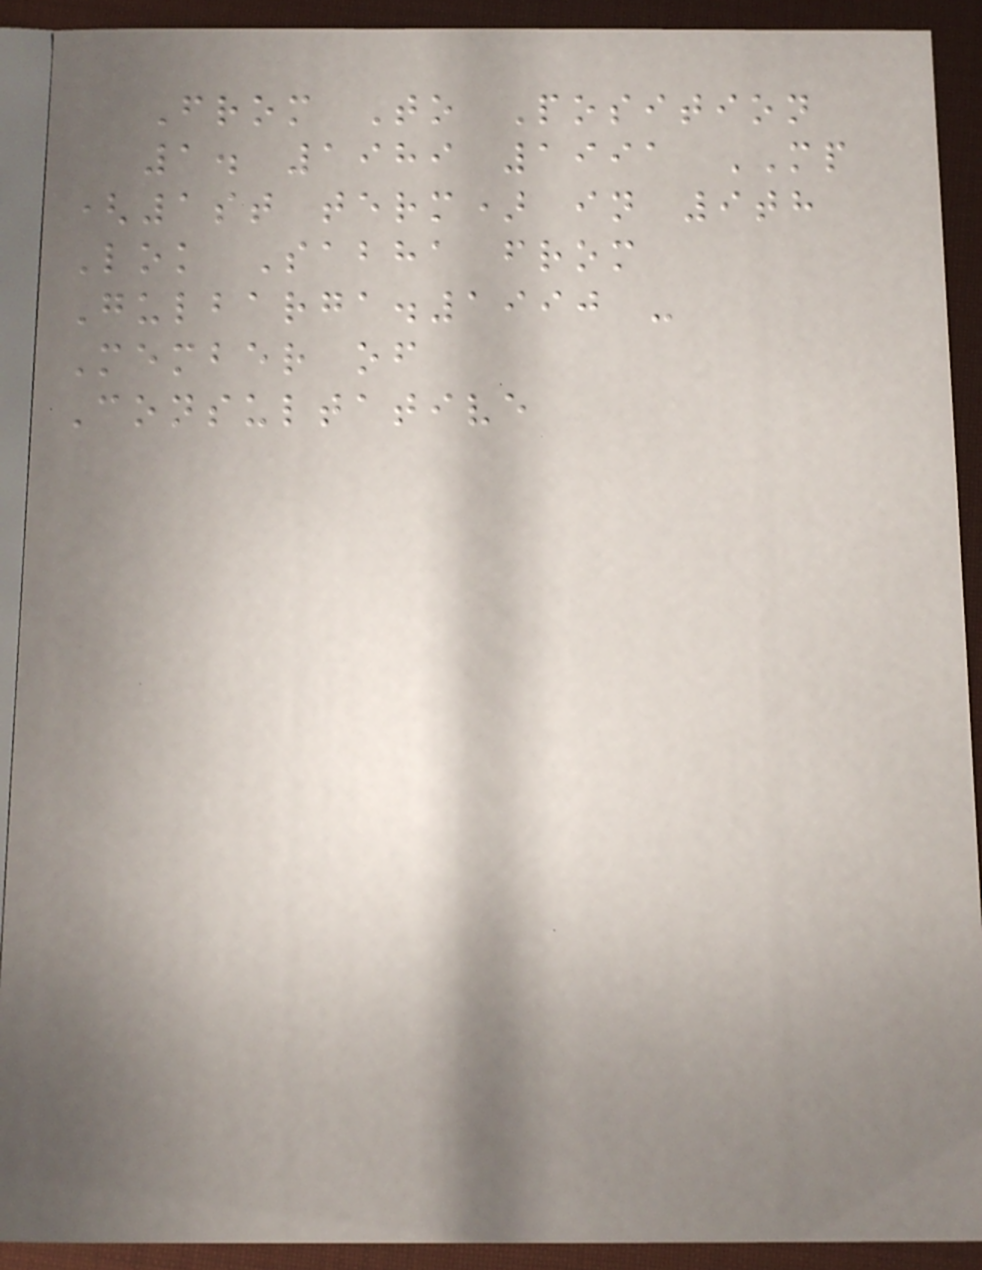From To Position
1. 1989 1991 MP
(1st term) in 9th
Lok Sabha from
Gulbarga.1990 -
Member of
Consultative
